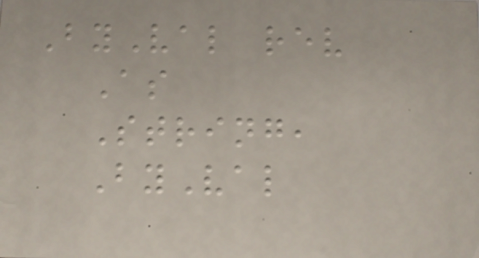ByVal rev
As
String,
ByVal
